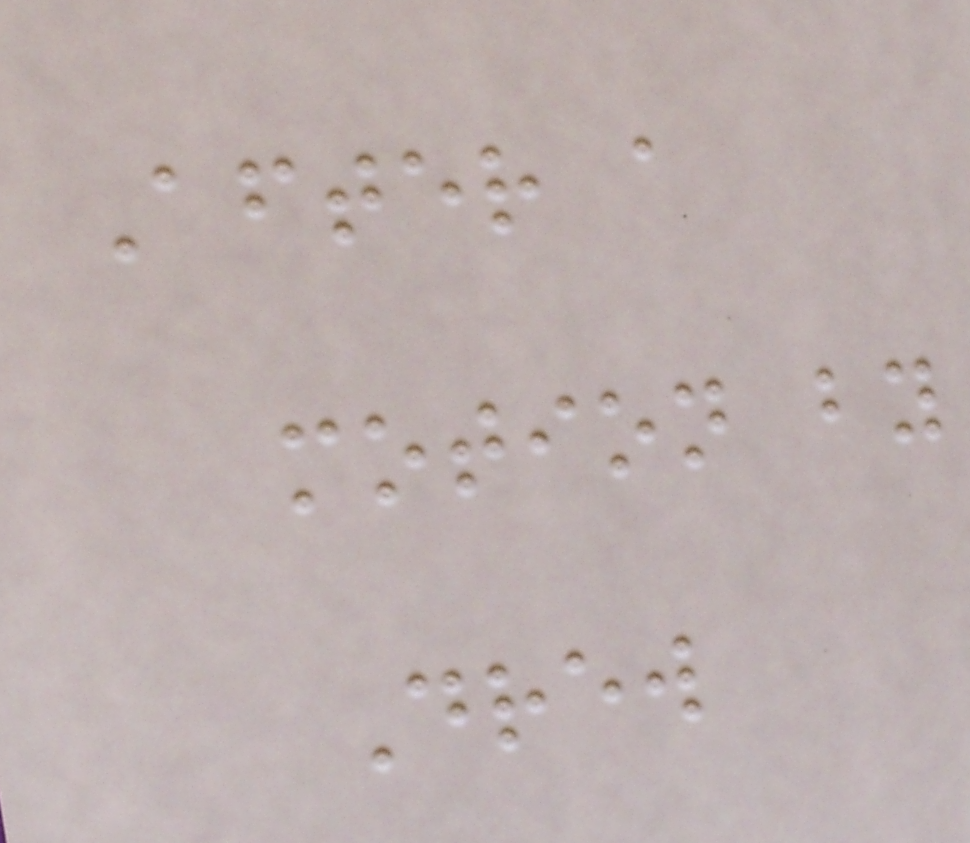After a
motion by
Drew
